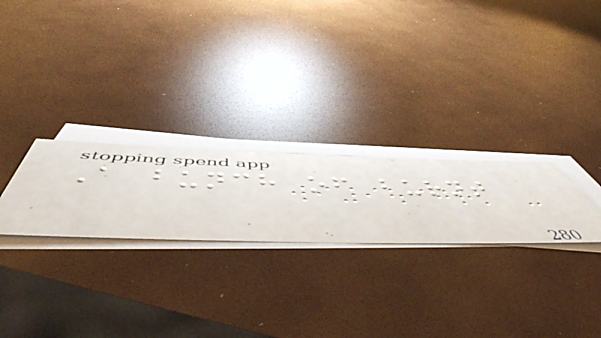A bunch of burnt
